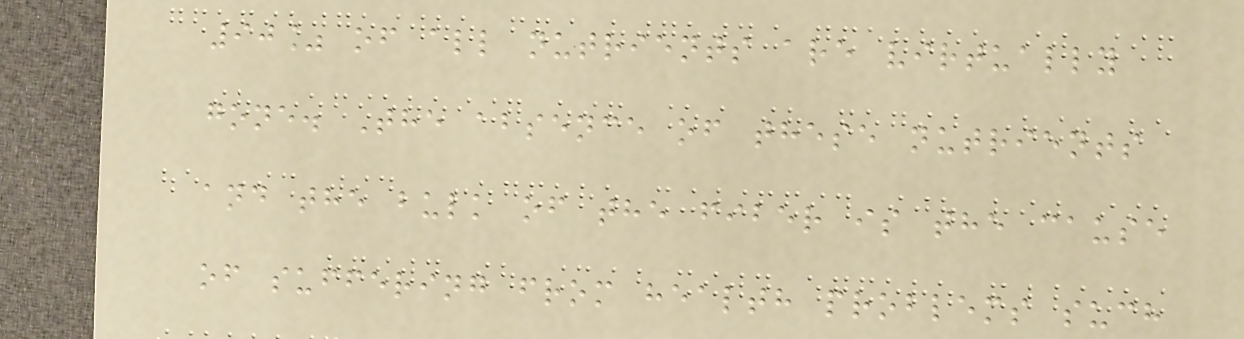90% of all nutrients are virtually
gone. The absence of these nutrients
and the bulk of the fiber is the cause
of suffering from health problems such
